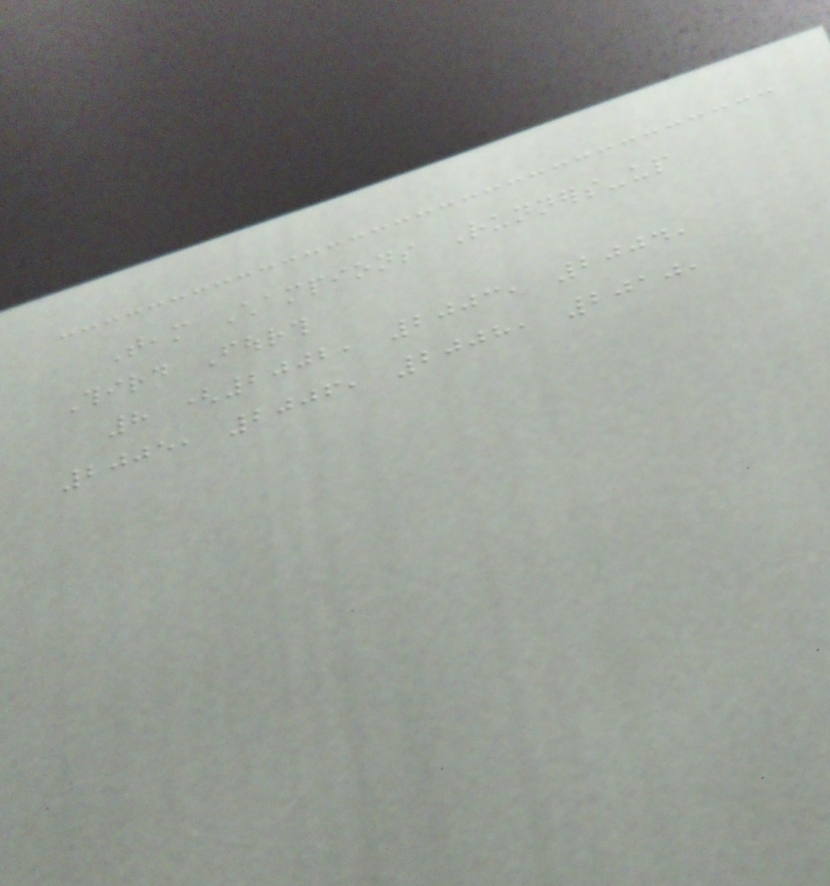Team Champions Runners-up
Third Fourth
8 (2002, 2003, 2004,
2005, 2006, 2008, 2010,
